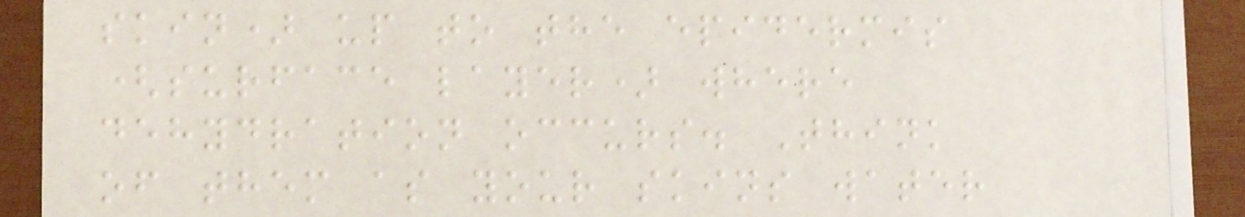skin) up to the epidermis
(surface layer) where
dehydration occurs. Think
of them as your skins water
